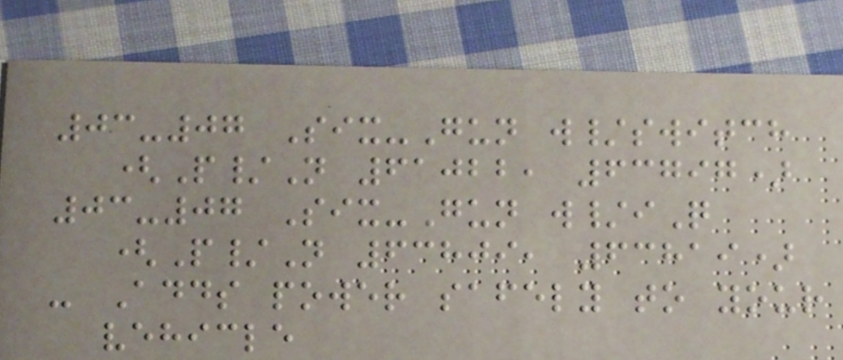03-07 Six-Gun w/switch
(P/N 61022, 63797)
03-07 Six-Gun w/iQ
(P/N 63809, 63819)
- Adds power safely to your
vehicle
